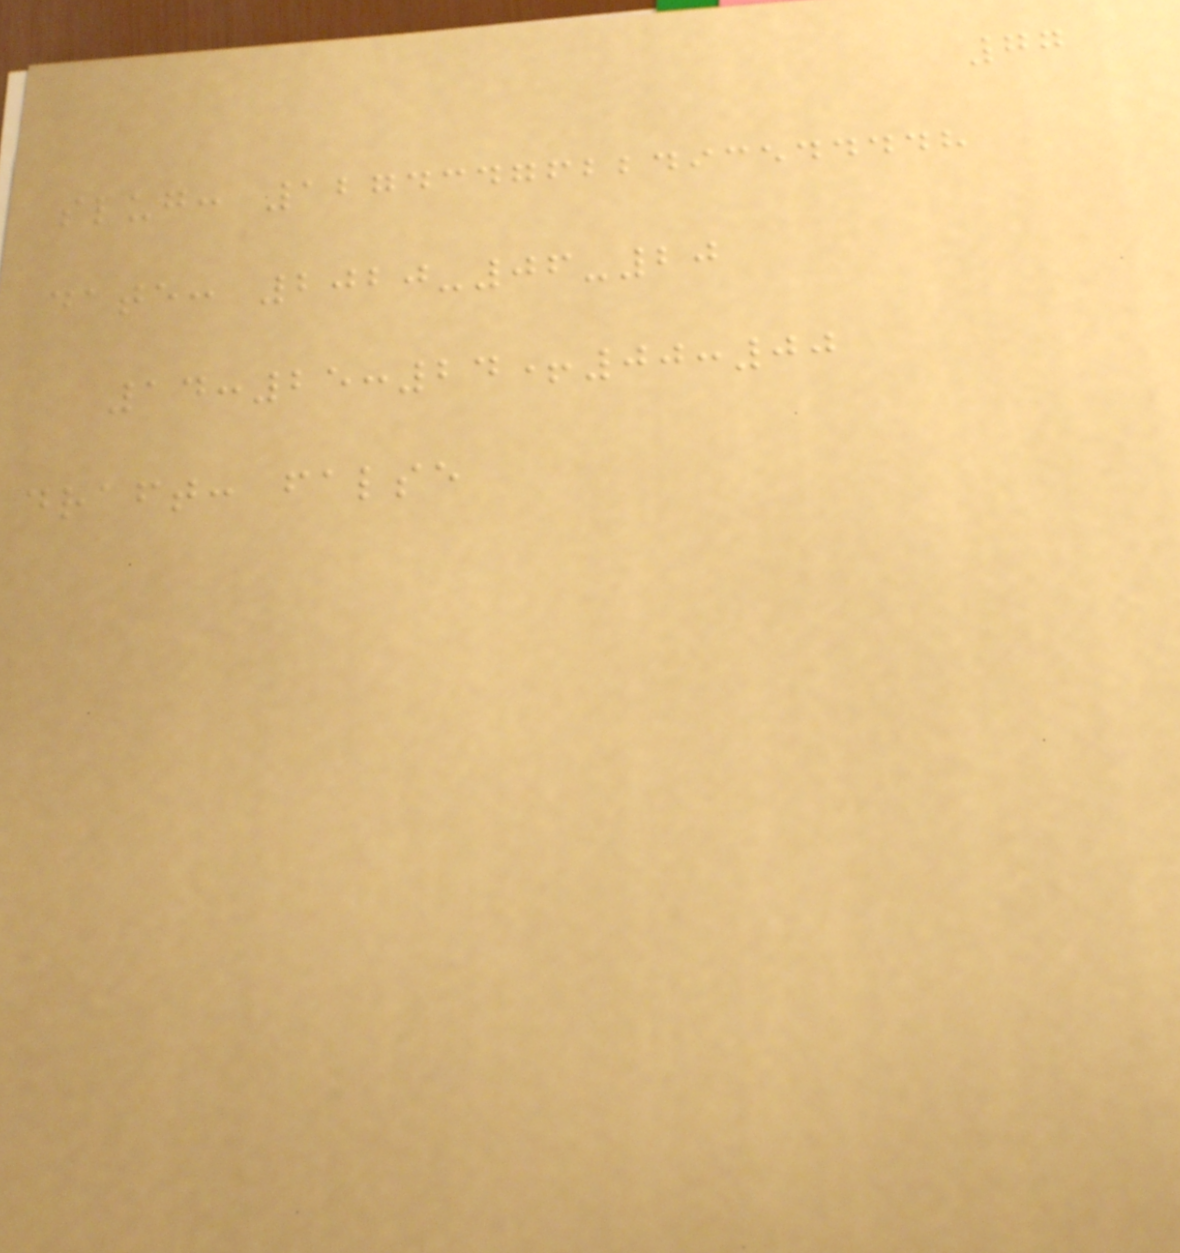77
slug: 1274347622493544448
date: 2020-06-20
14:25:24+00:00
draft: false
